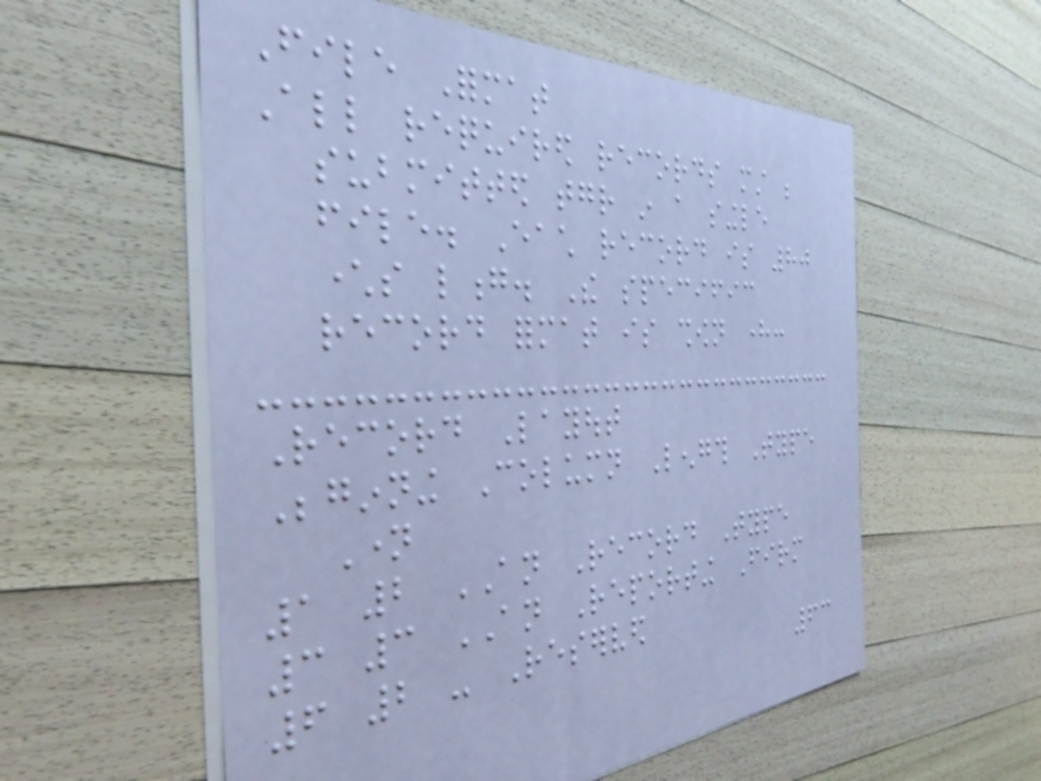File Format
All required records must be
submitted together in a single
file. Each record is 80
characters long. The specific
record format is shown here:
Record Layout
Beginning Column Length Type
Name
1 2 AN Record Type
3 3 AN Reporting Firm
6 2 - Reserved
63
